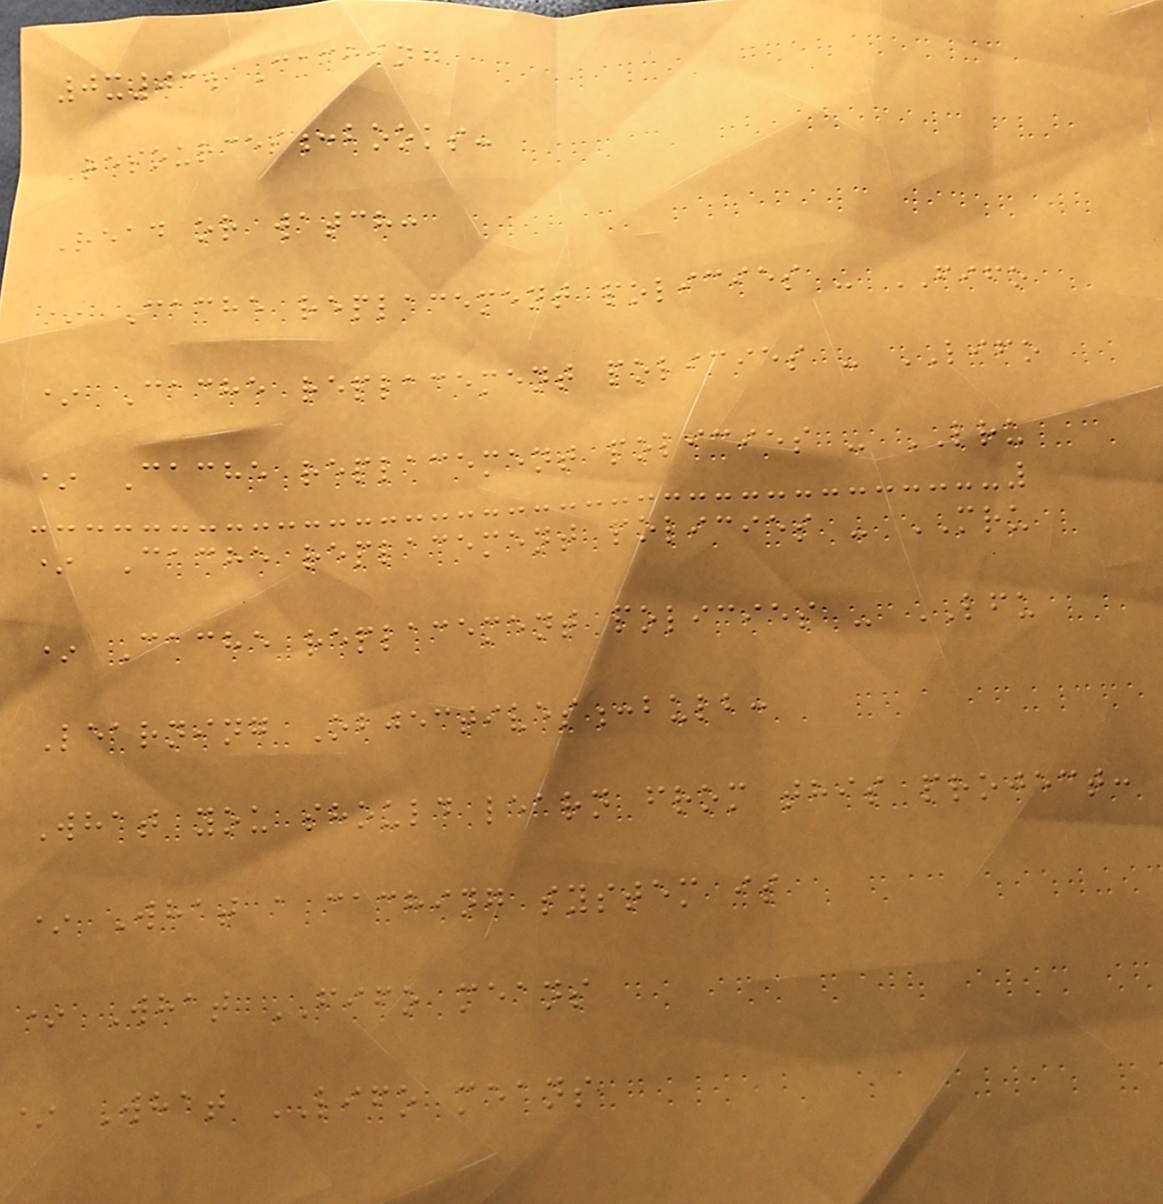0x03. Caching
Resources:books:
Read or watch:
* Cache replacement policies - FIFO
* Cache replacement policies - LIFO
* Cache replacement policies - LRU
* Cache replacement policies - MRU
* Cache replacement policies - LFU
Learning Objectives:bulb:
What you should learn from this project:
* What a caching system is
* What FIFO means
* What LIFO means
